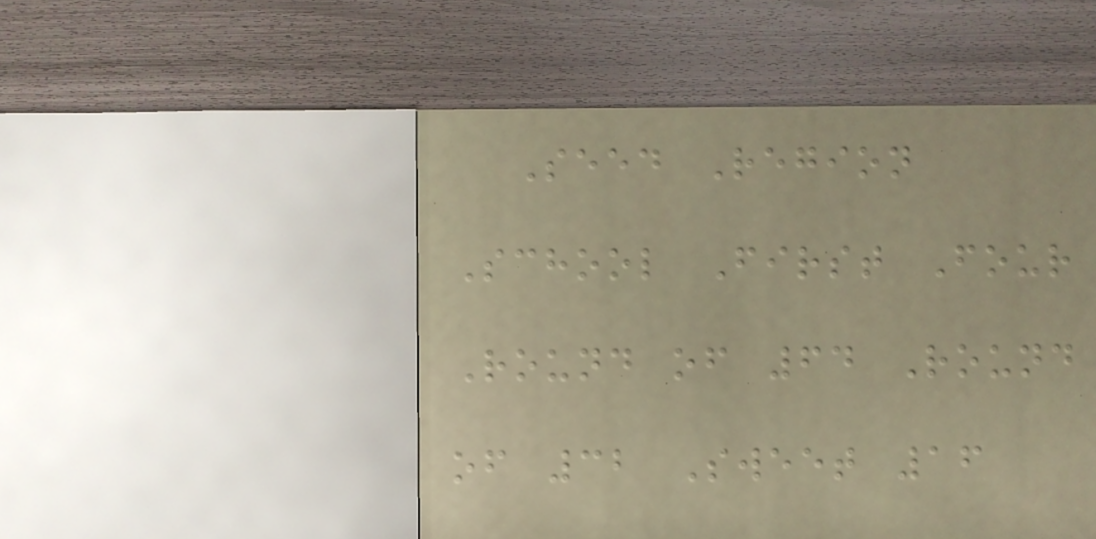Seed Region
School First Four
Round of 64 Round
of 32 Sweet 16
